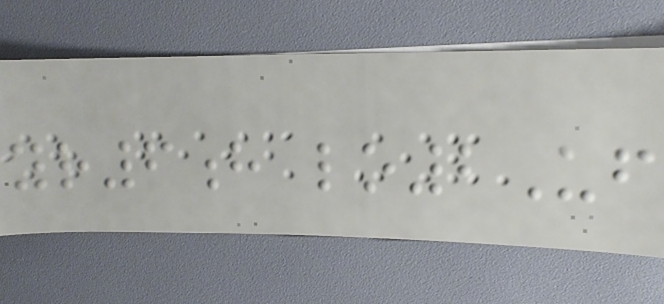yr6h lo2Uf
